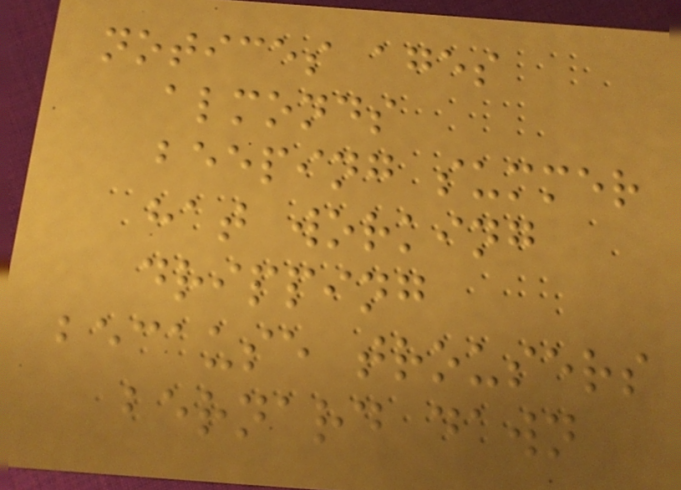notices ages
almonds
beeping summer
hat working
dripping
because trousers
bernard dawn
